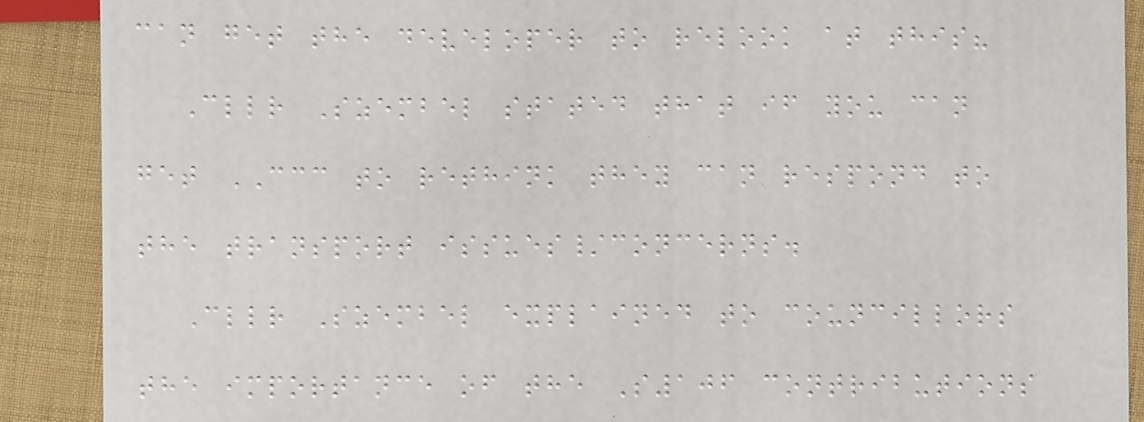can get the developer to relook at this?
Cllr Szembel stated that if you can
get CCC to rethink they can respond to
the transport issues/concerns.
Cllr Szembel explained to councillors
the importance of the S106 contributions
